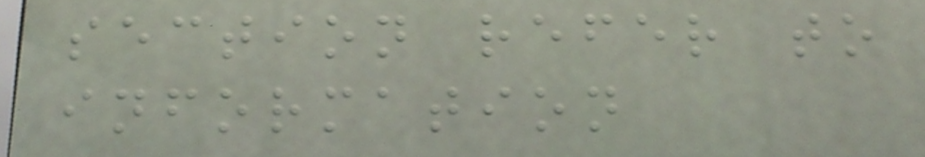section refer to
information
